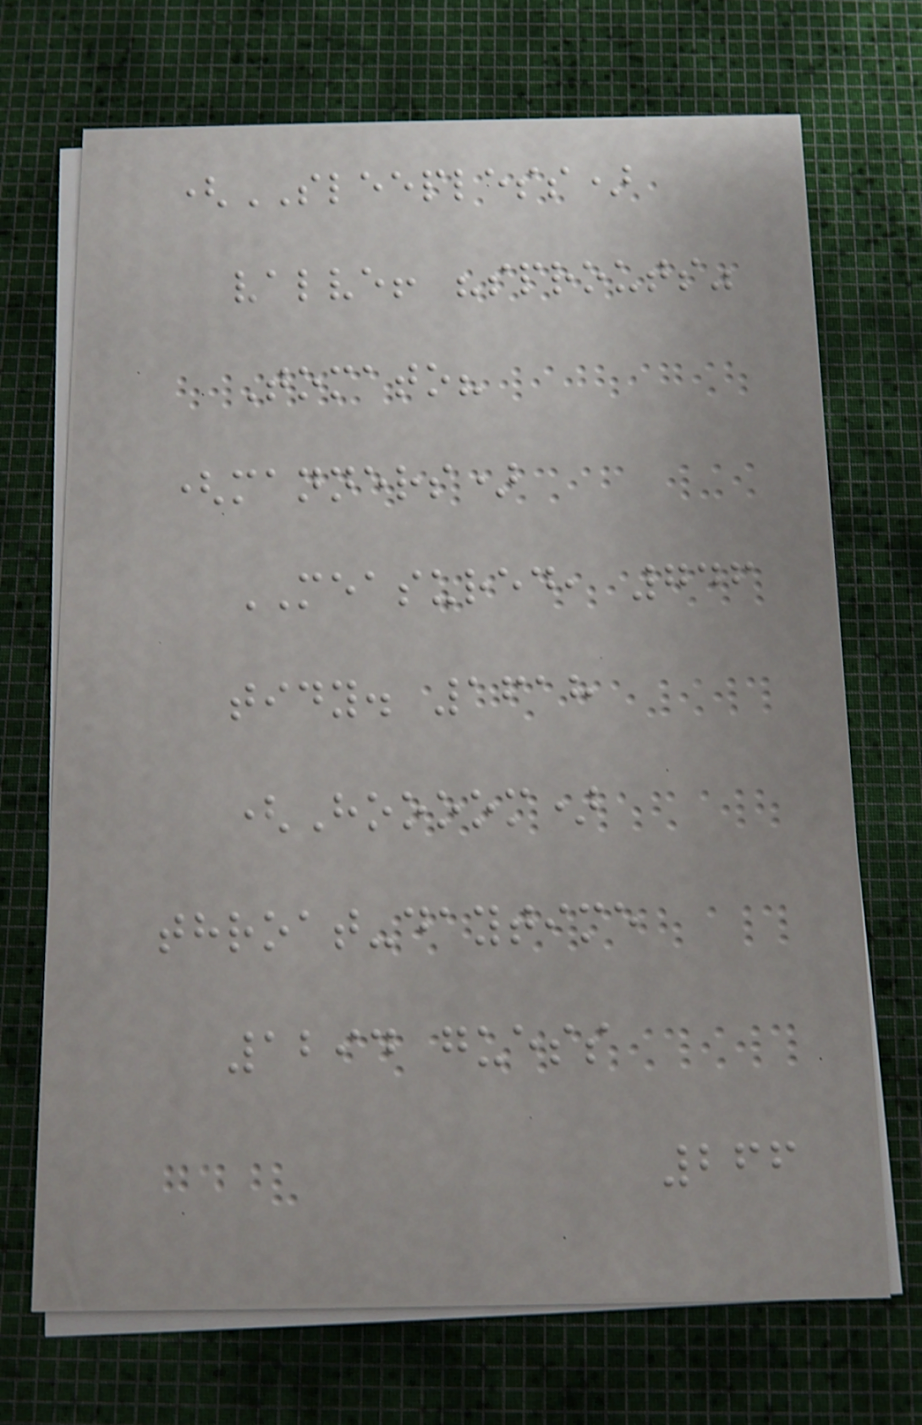(SLEEPLESS)
valve! "sprouts"
Tomato?
(manners)
MEASURED, 746
tidy. 1618
(Hoooom)
throat-daytime
1294 guess
266
